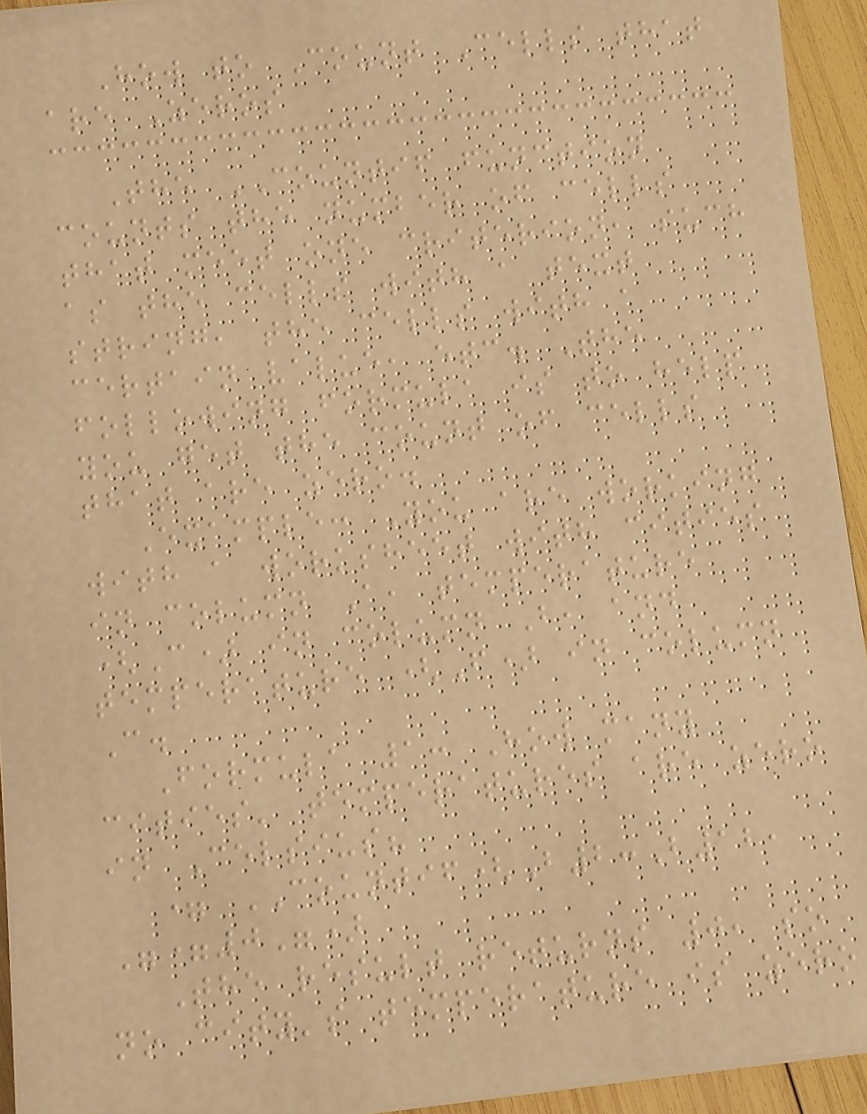How to Count Cells that
are Zeros
The COUNTIF function
counts the number of cells
that meet one criterion, such
as the cells with a text
string, the cells with a
certain value, etc. The
following formula is to help
you get the count of cells
that are zero.
Example: You are working
with a worksheet with cities
in column A, temperature
(C) in column B, and
temperature (F) in column
C.
Formula 1: How many
cities' temperatures are zero
in Celsius?
= COUNTIF(B2:B12,
"=0")
The result returns 0, so
no city's temperature is zero
